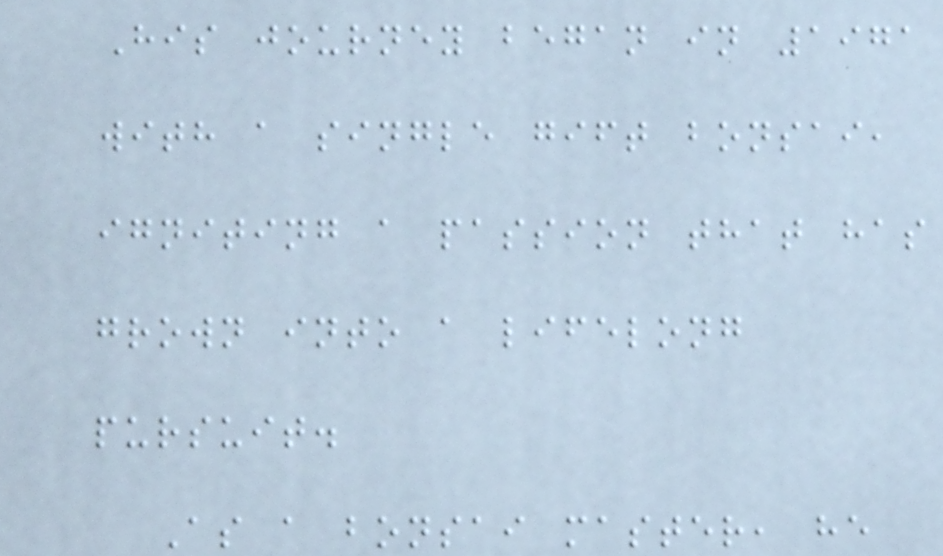His journey began in 1971
with a single gift bonsai,
igniting a passion that has
grown into a lifelong
pursuit.
As a bonsai master, he
